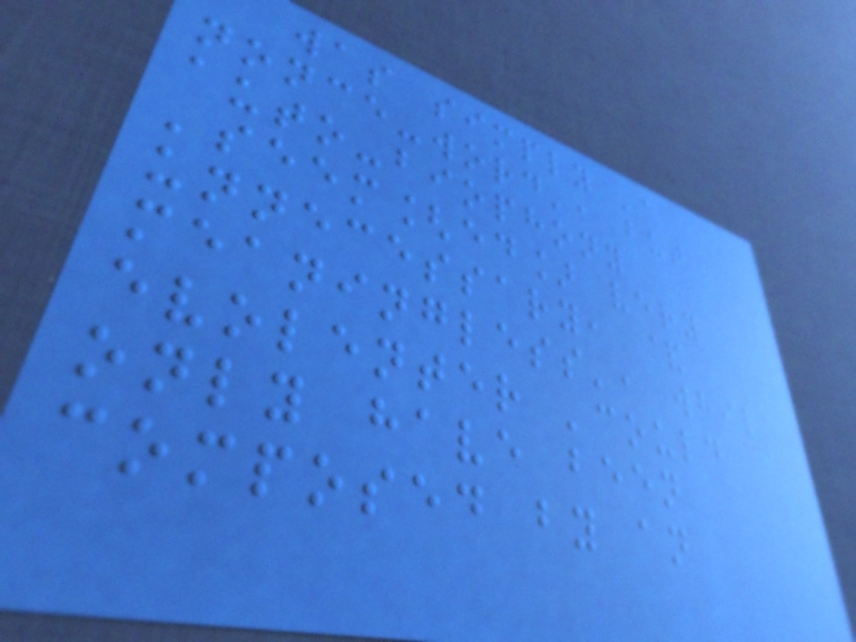was simply 'a
nonce-word', but
auto-biophony
'seem[ed] very
unnecessary, &
meaningless', while
evolenter 'could
only have been
composed by an
